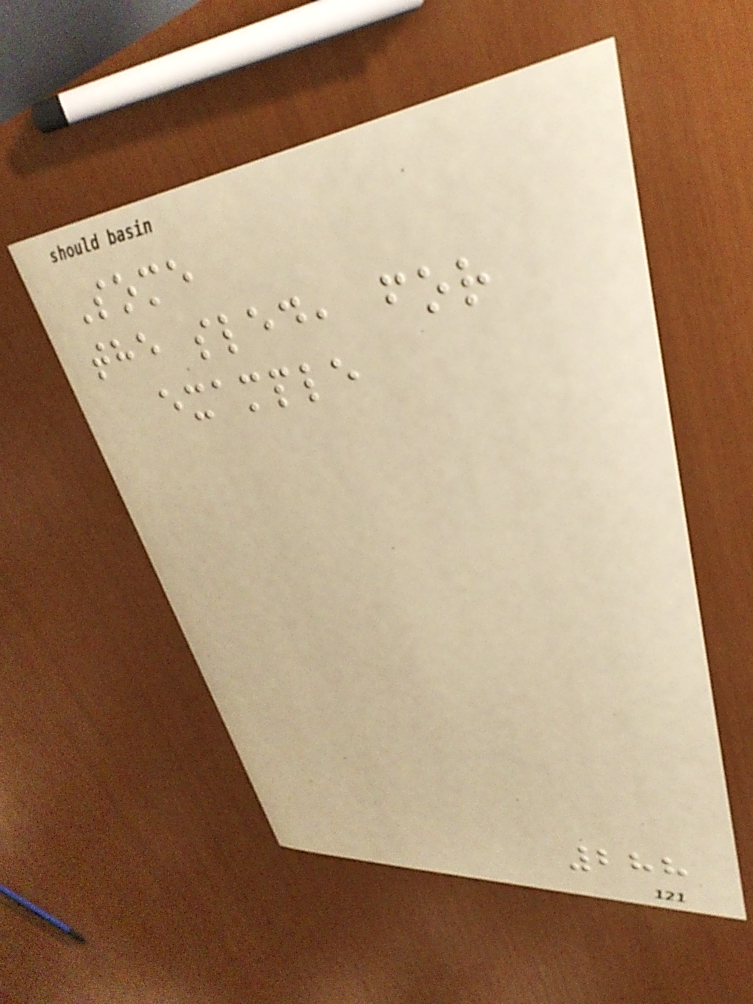Some
the sled, for
example
288
